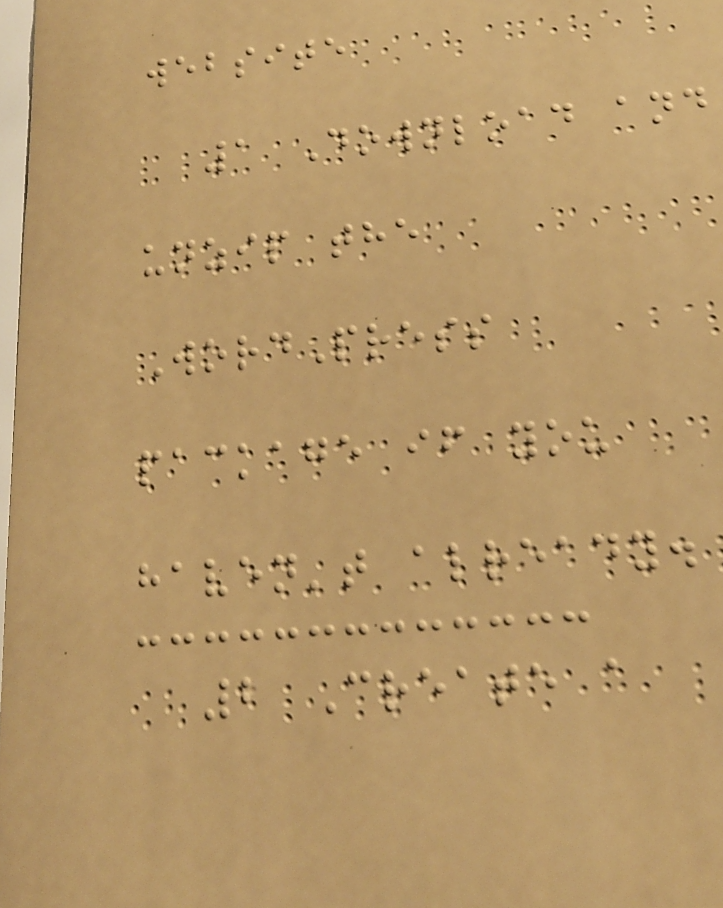website
1 Download and
unzip the
WordPress
package if you
haven't already.
2 Create a
